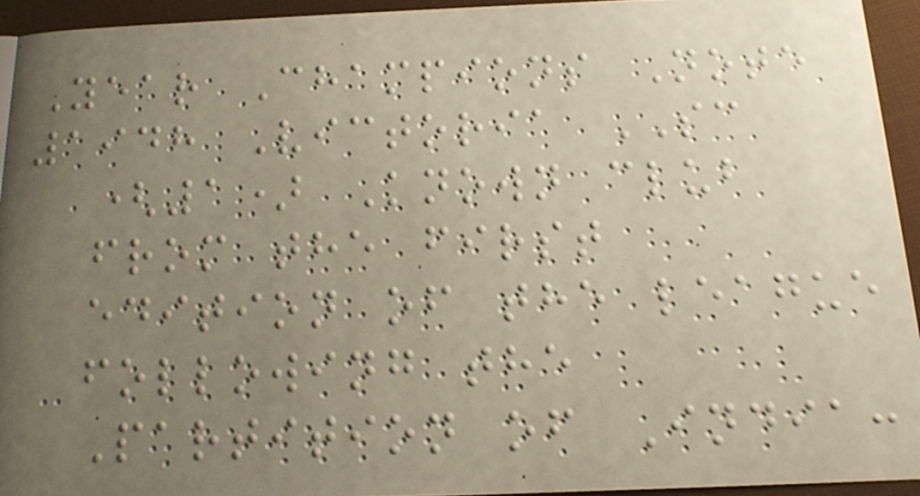Year Champions Note
1948 Victoria SC
(1) Known club
from the first
edition of the league
following the
Partition of India:
